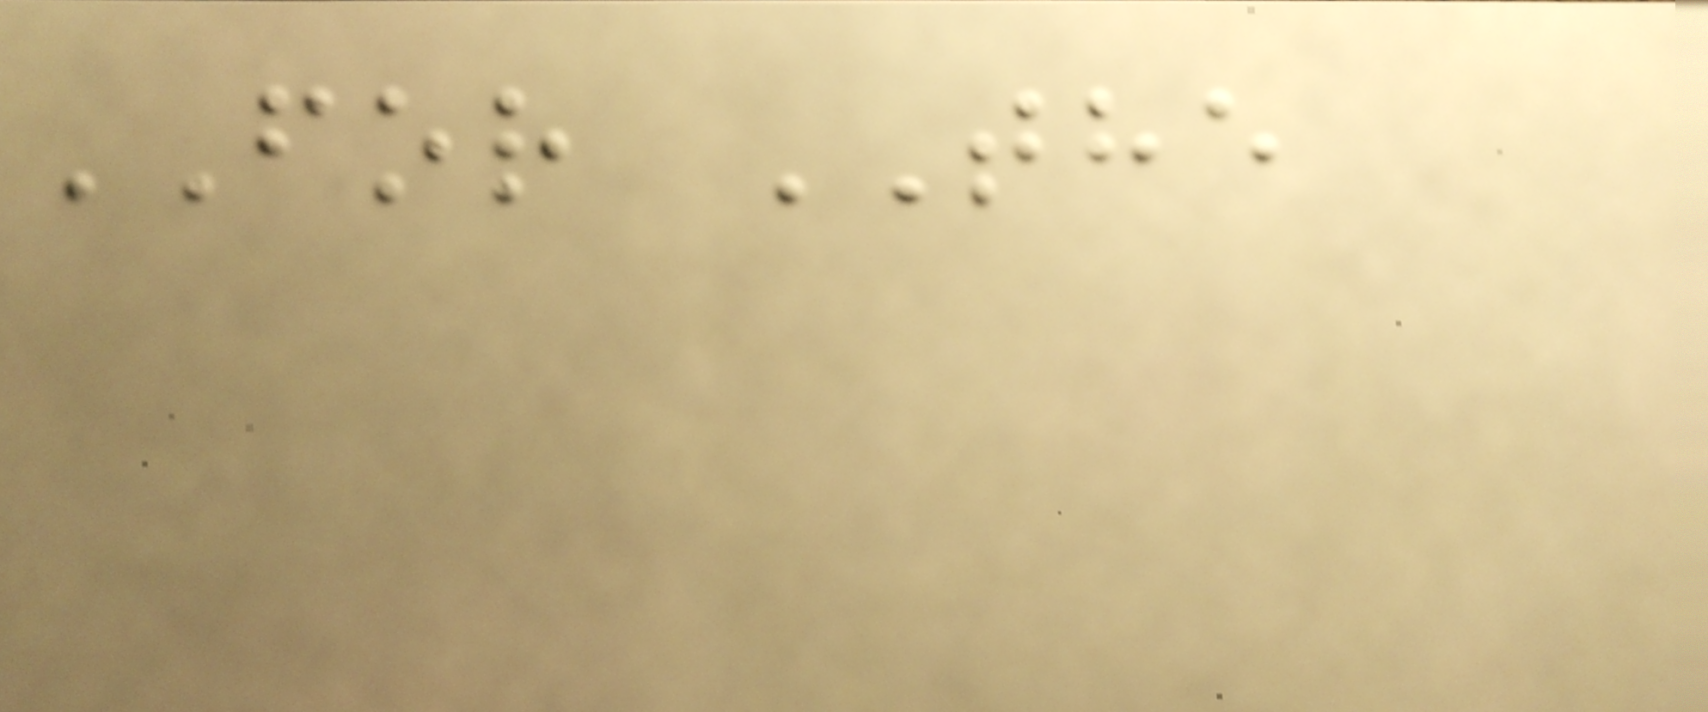FOR THE
